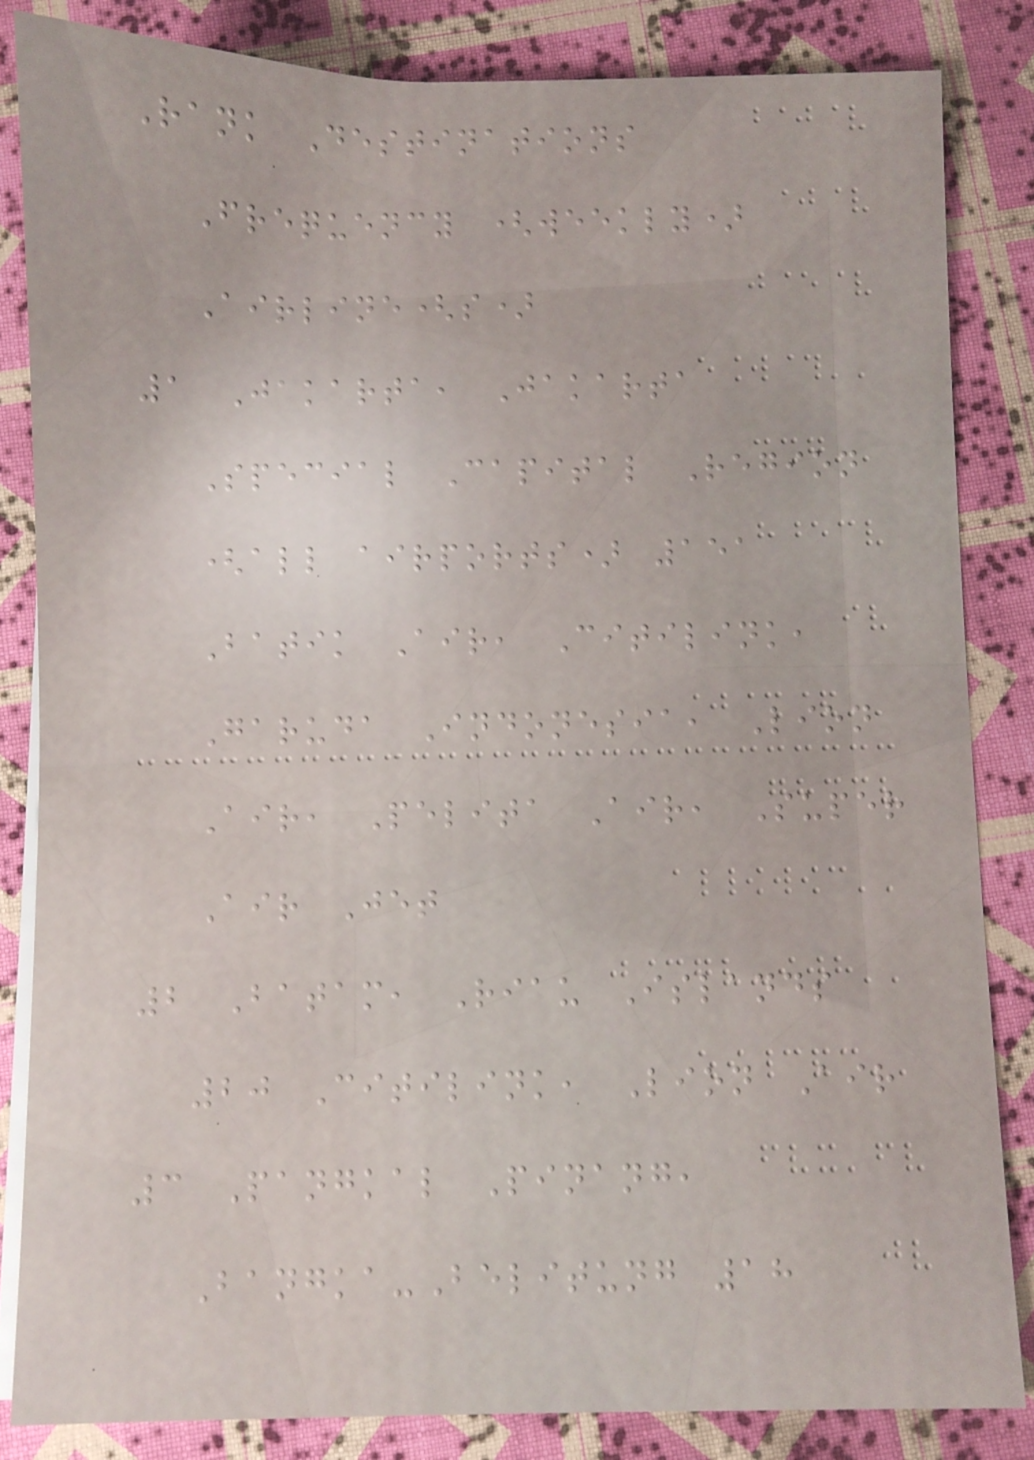Rank Destinations
Frequency (weekly)
Airline(s)
1 Jakarta, Jakarta
Special Capital Region
(all airports) 151
Batik Air, Citilink,
Garuda Indonesia, Lion
Air, Pelita Air, Super
Air Jet
2 Batam, Riau Islands
20 Citilink, Lion Air
3 Pangkal Pinang,
Bangka-Belitung 18
